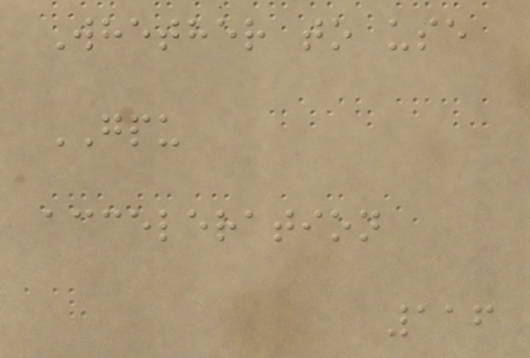Whether to use
GPU
acceleration
116
